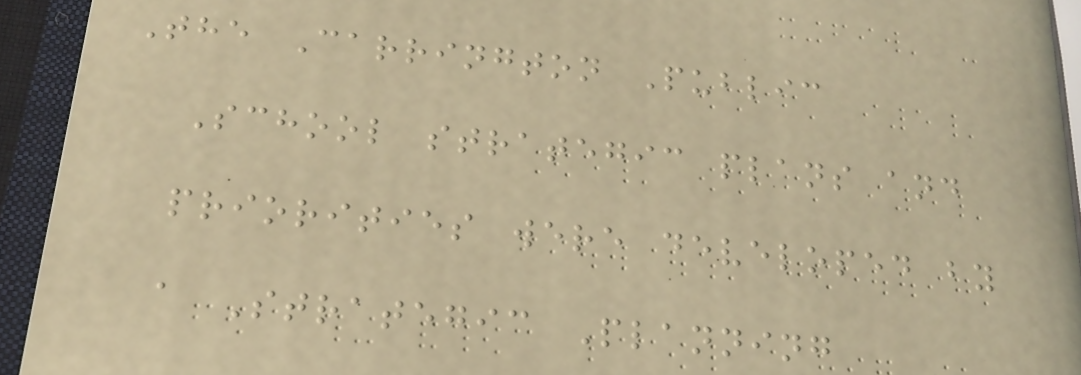The Carrington Public
School strategic plans and
priorities were developed by
a Strategic Planning
